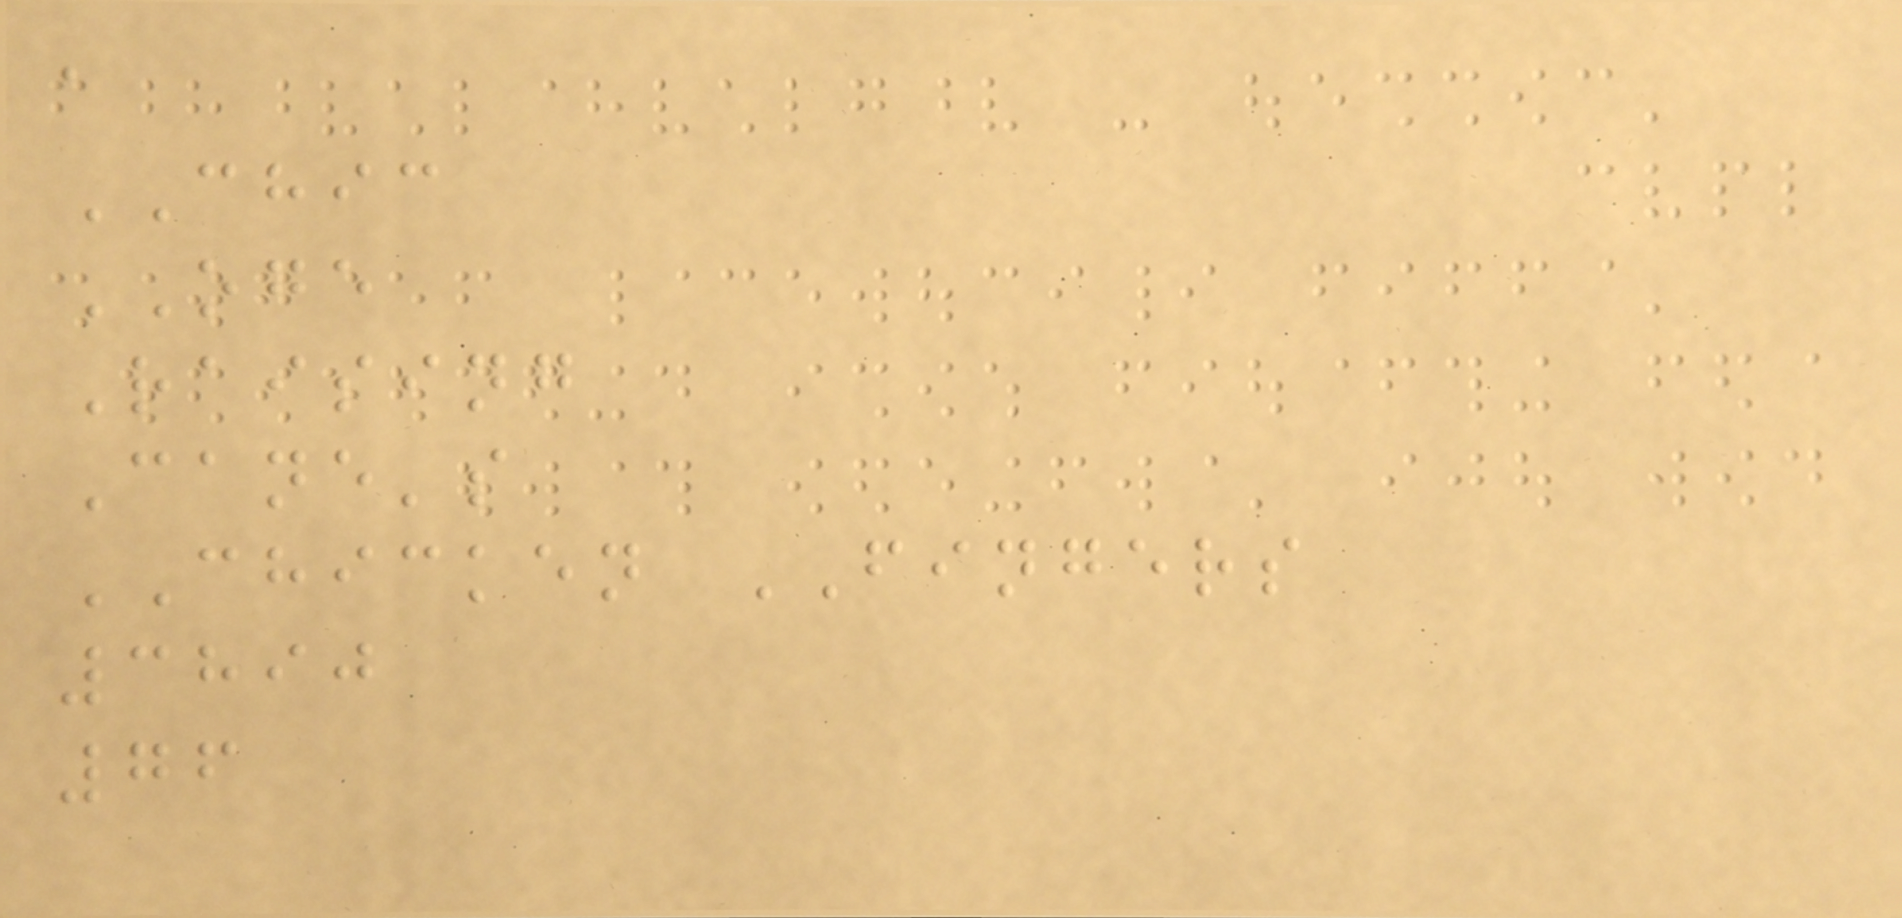a
CHIC
OGE
Raising
Cane's
CHICKEN FINGERS
3890
76
